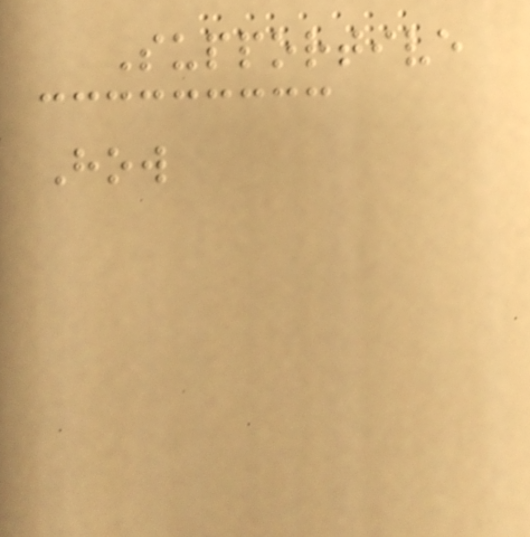Supportive
How
